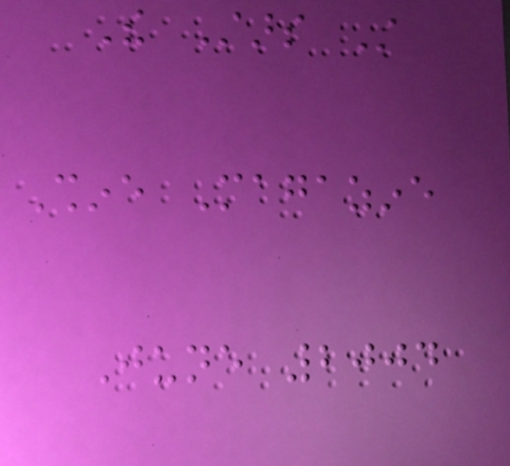The Stars Still
Shine Magazine
June 2004
